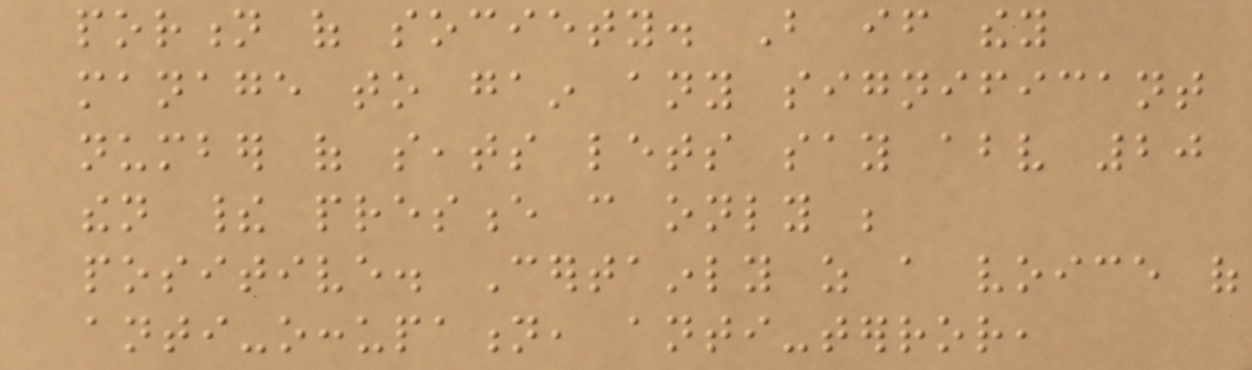portion of society. But if they
manage to gain any significant
number of seats lets say above 20
then their presence can only be
positive. Certainly as a voice of
anti-occupation, anti-terror,
